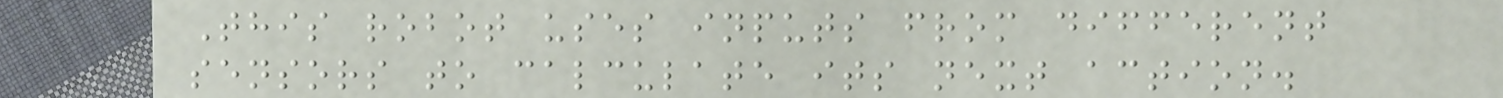This robot uses inputs from different
sensors to calculate its next action.
